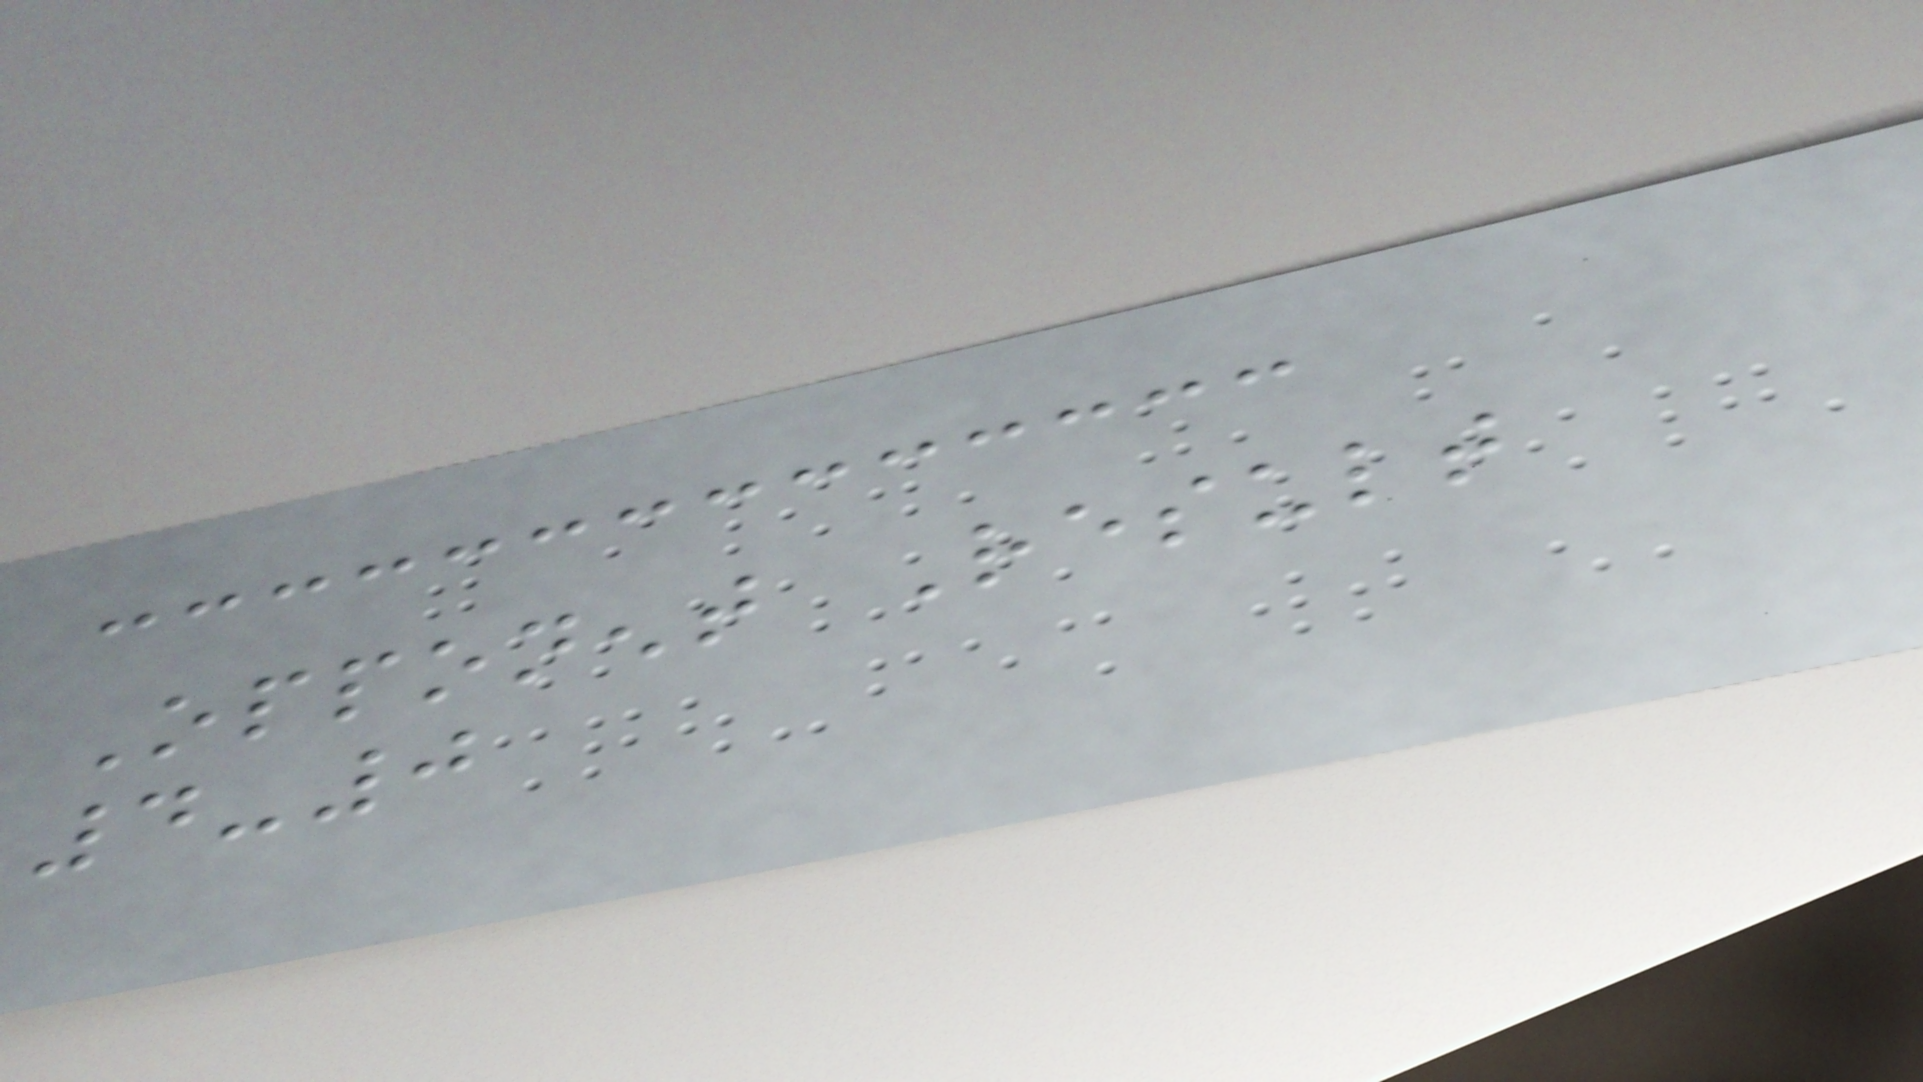Opponent Result
4-0
